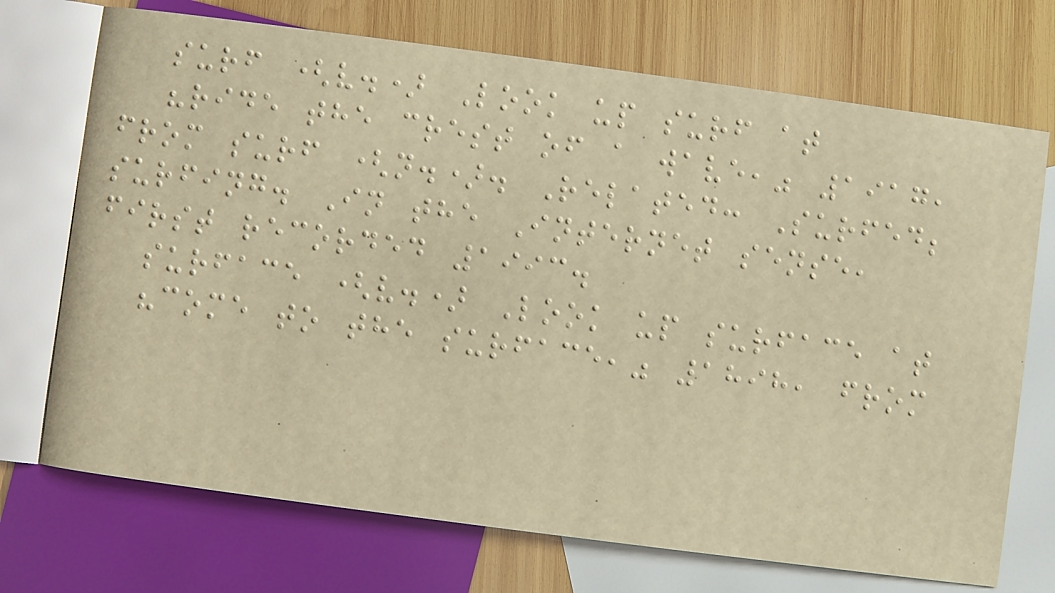surf (v.) Look up surf at
"ride the crest of a wave," 1917,
from surf (n.). Related: Surfed;
surfing. In the Internet sense,
first recorded 1993.
surface (v.) Look up surface at
"come to the surface," 1898, from
